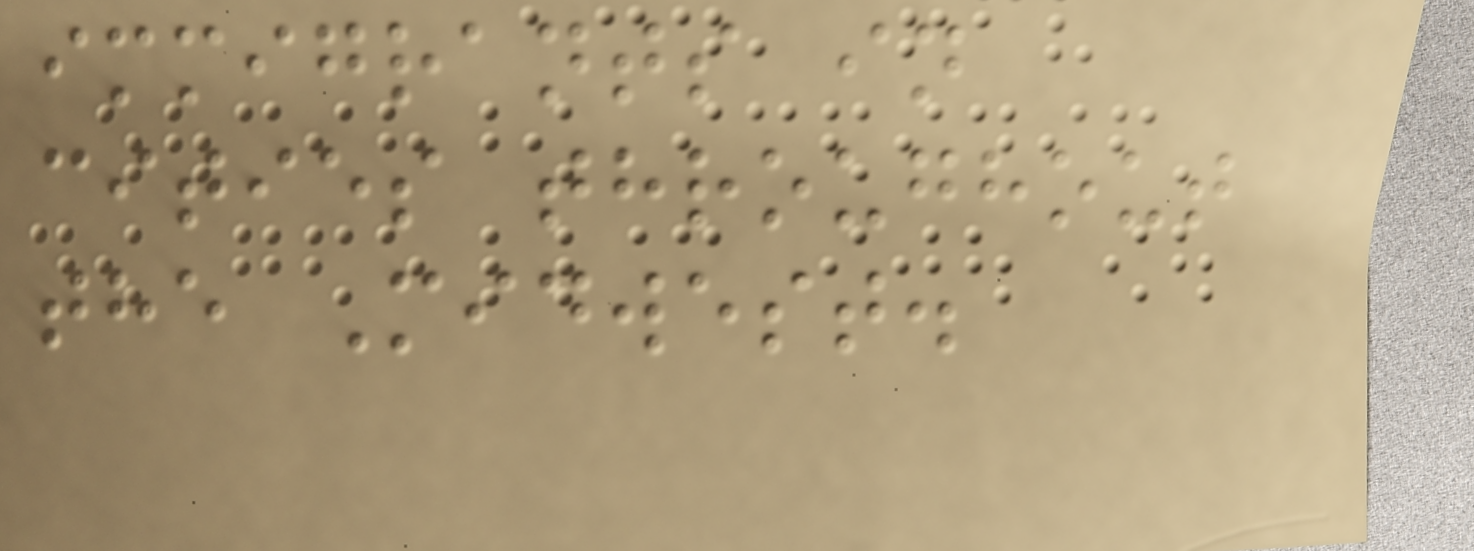immigrants in
cities throughout
the Midwest.
